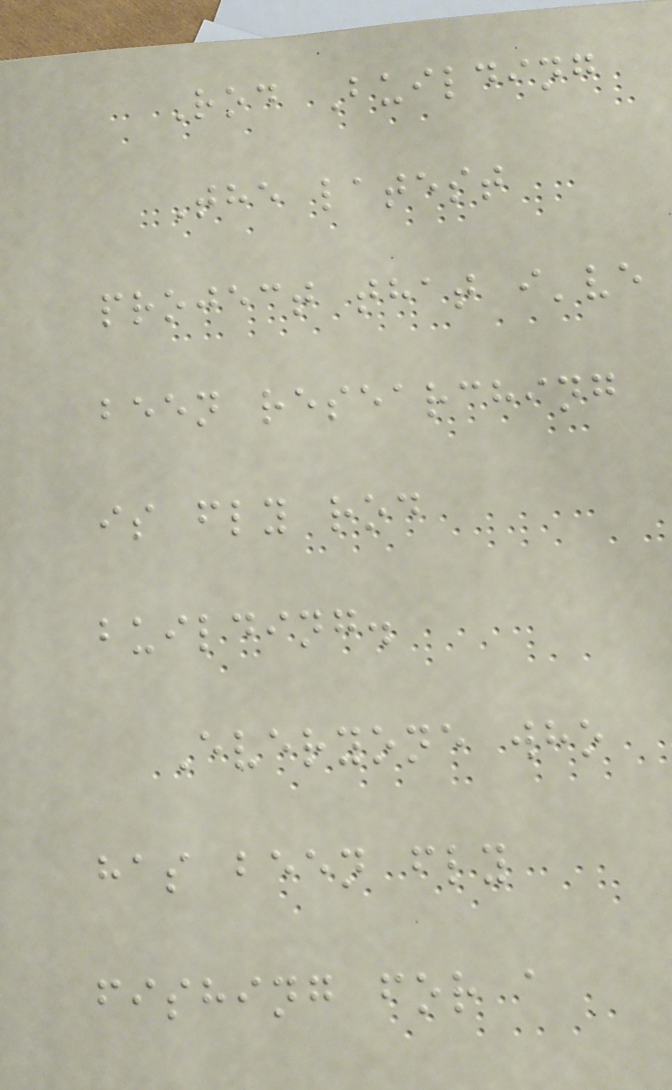Rod Building
The latest
project that i've
been researching
is fly rod
building.
Everyone who
has been fly
fishing for a
